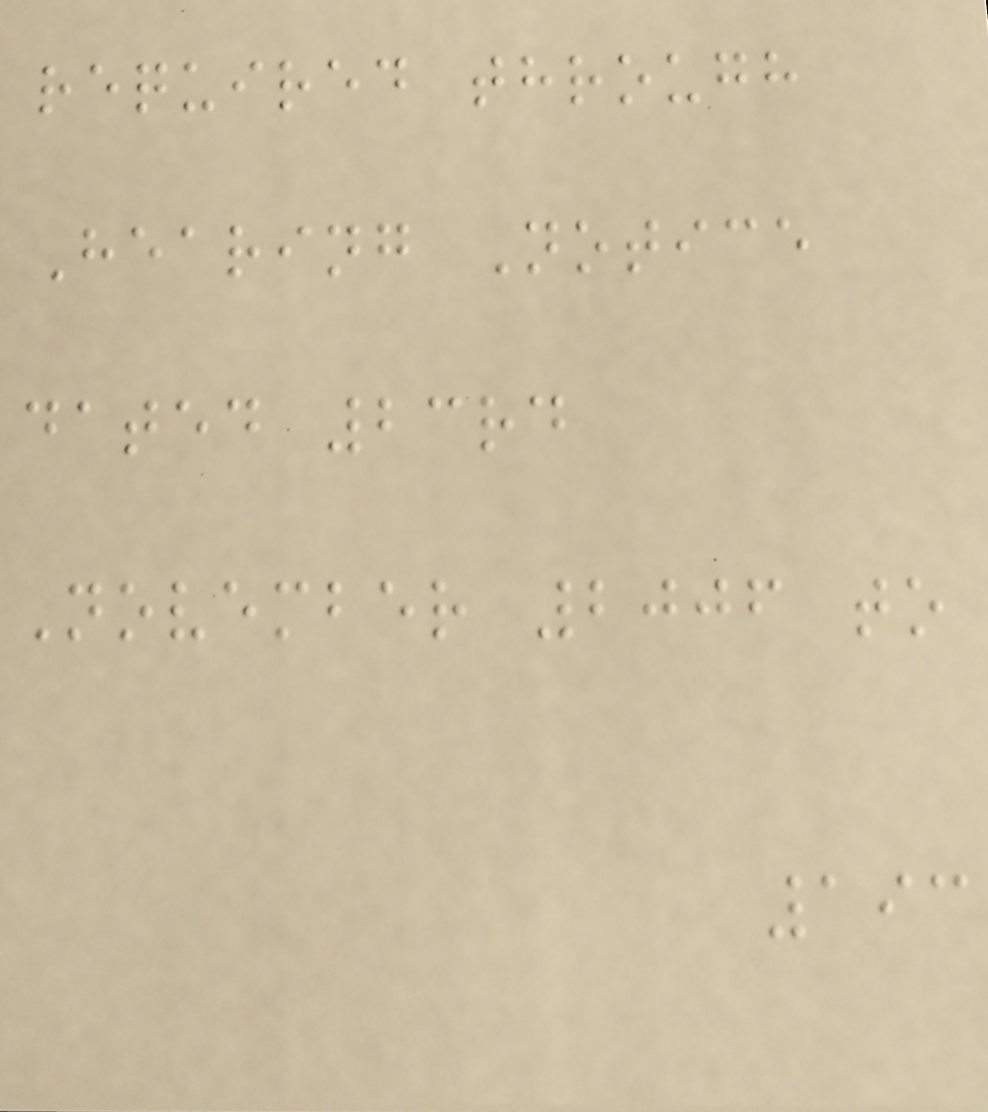required through
Hearing Notice
dated 23rd
November 2006 to
193
